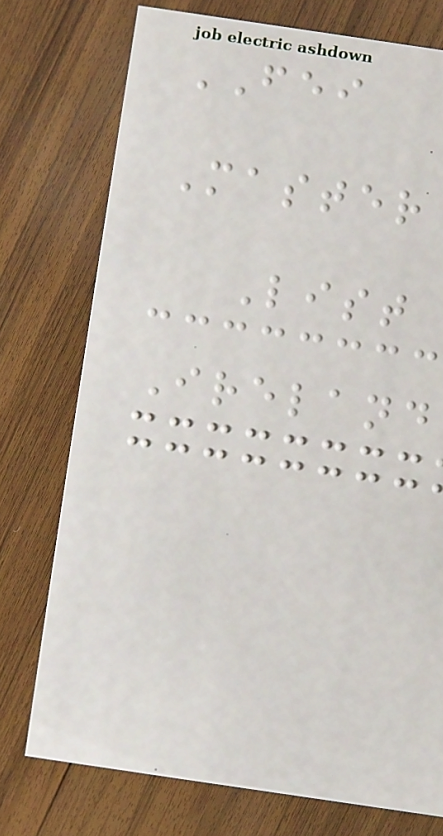FEI
Master
List
Ireland
